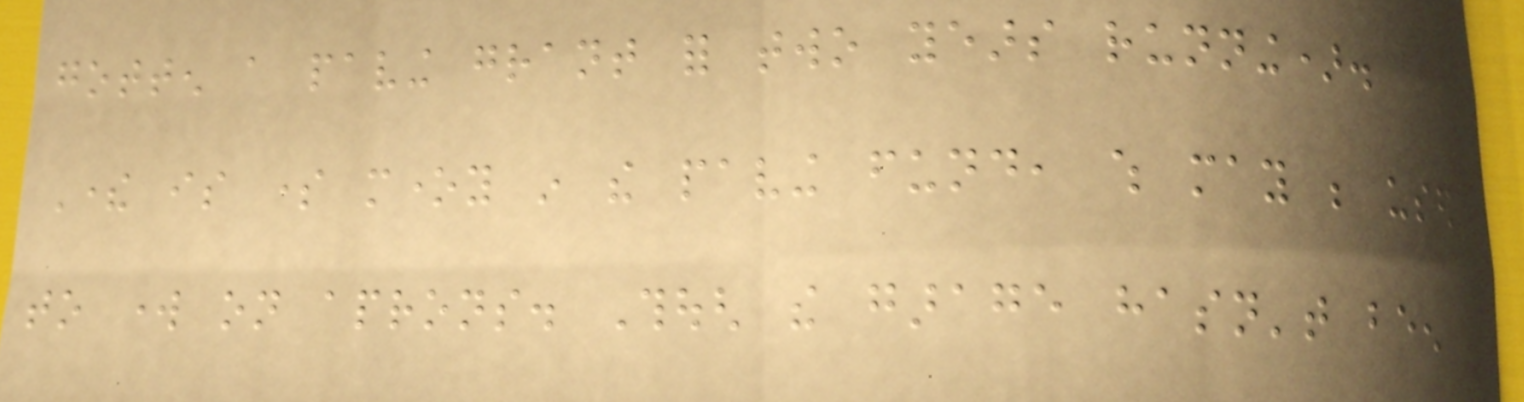gotten a paving grant for two years running).
There is some money in the paving fund, which may be used
to work on aprons. Though the garage hasn't been
